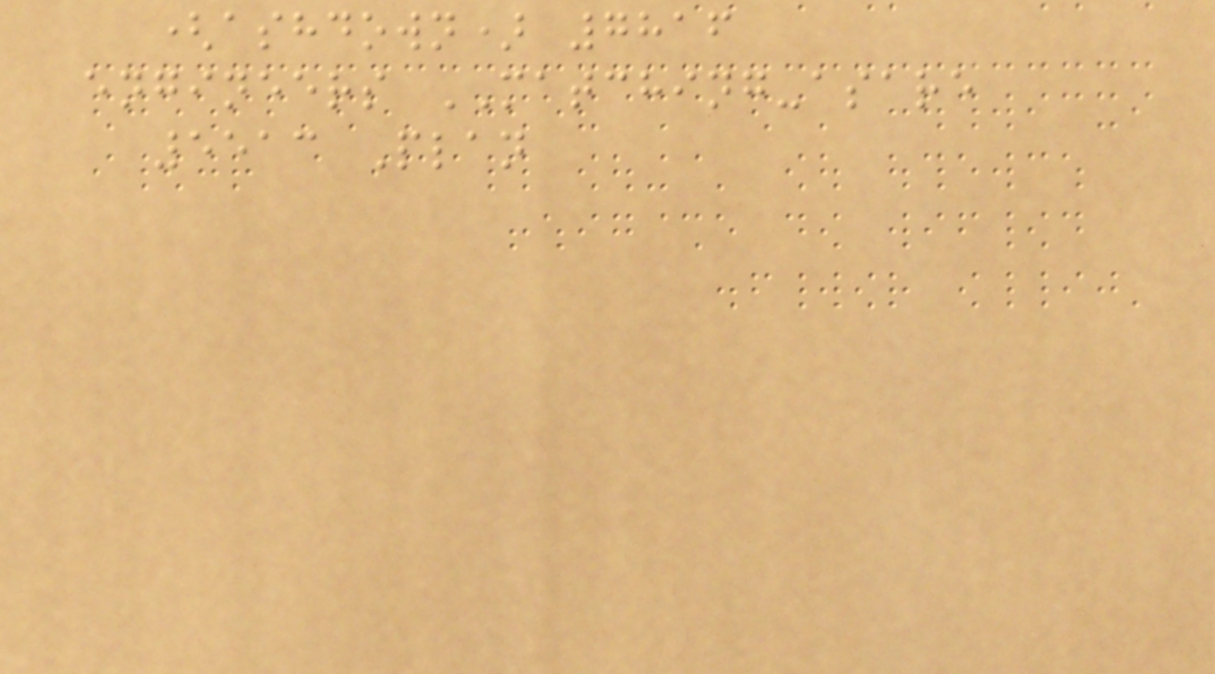(ashdown) 7816
engineers MATCHING-asare
5513 Plan
